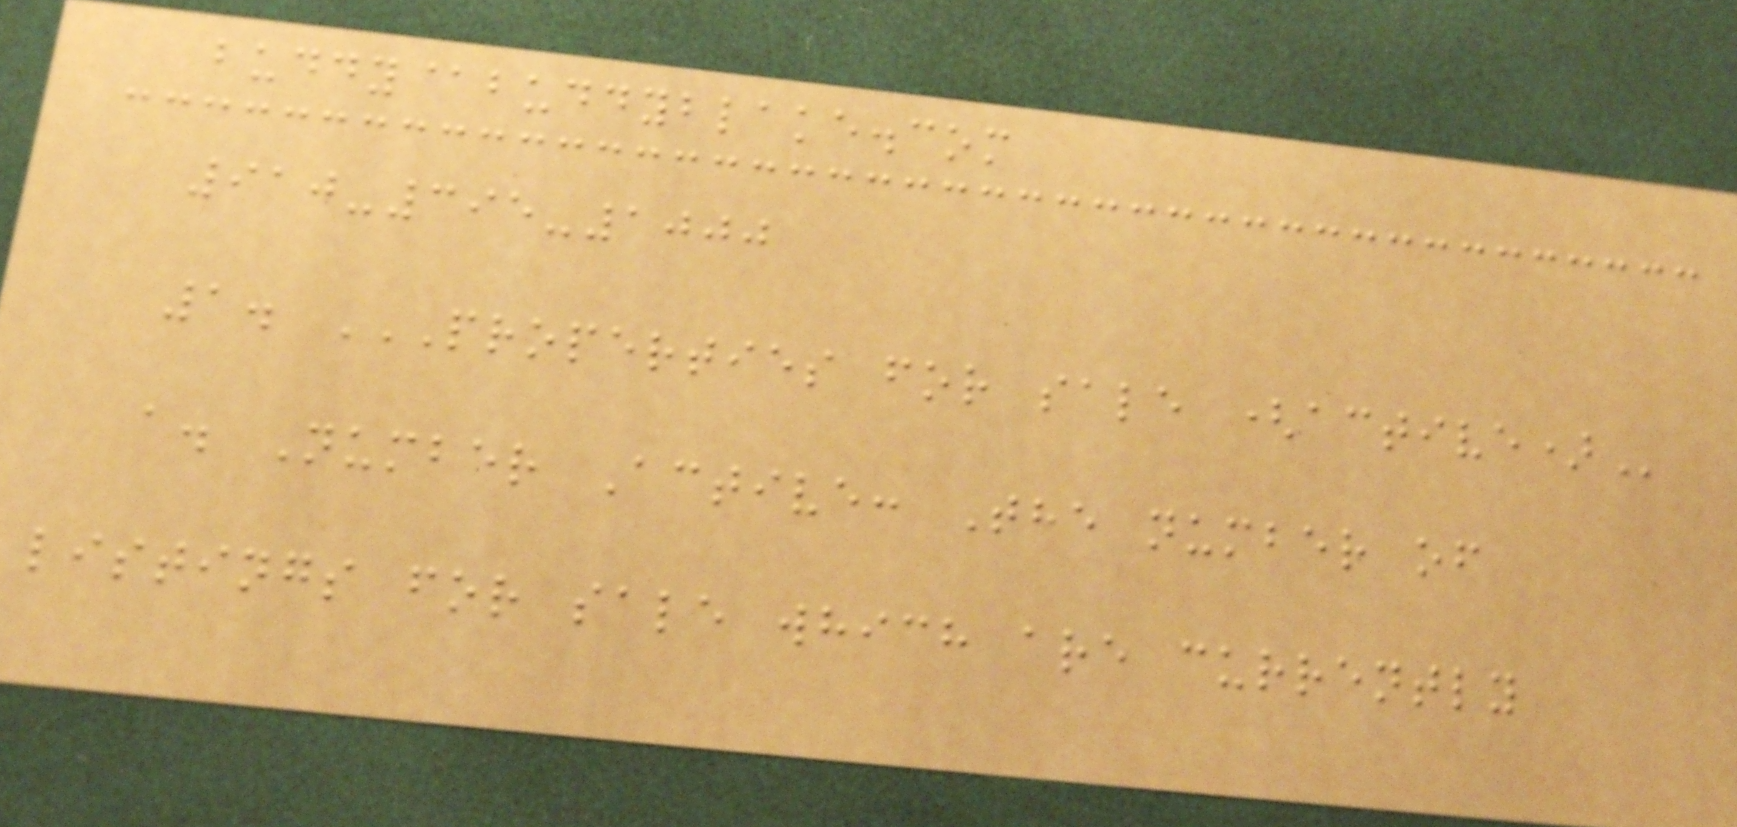buddy@buddyblake.com
910-395-1000
1. PROPERTIES FOR SALE (ACTIVE)
a. Number Active: The number of
listings for sale which are currently
